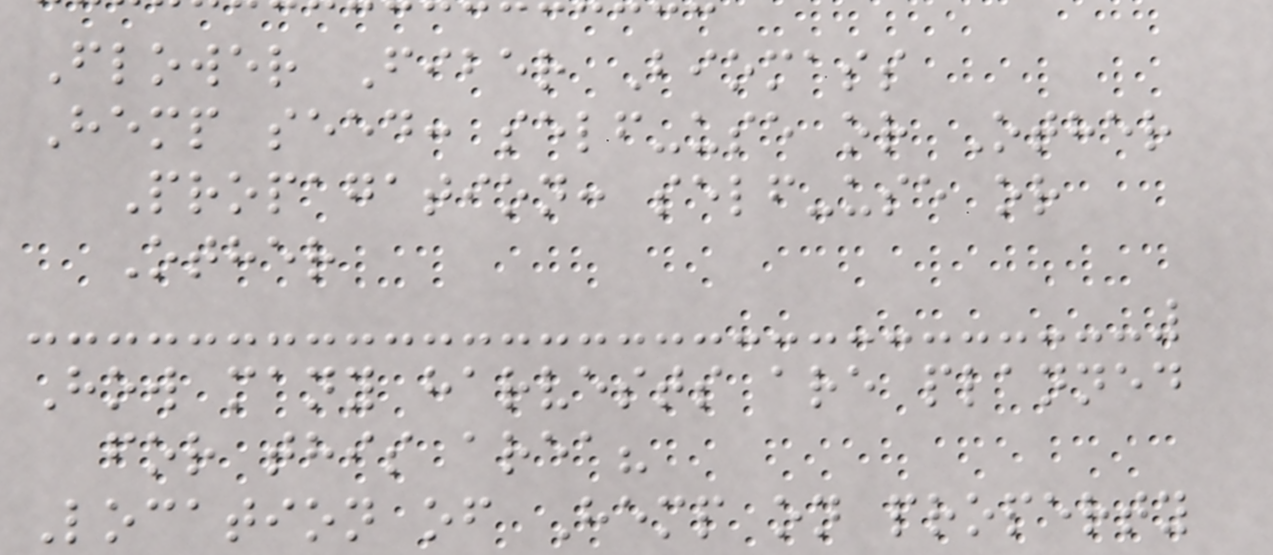Flower Fiber Biomass
Hemp seed: self-use or Other
Propagation: self-use or
Other
How many harvests are planned
for this area?
Location of Hemp on property
